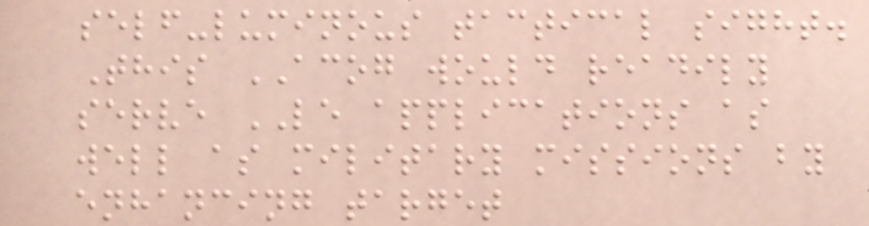self-luminous tactical sight.
This ACOG would readily
serve LE applications as
well as military missions by
enhancing target
